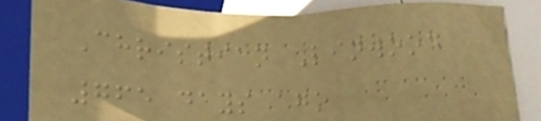Christian Linwood
765 days ago
